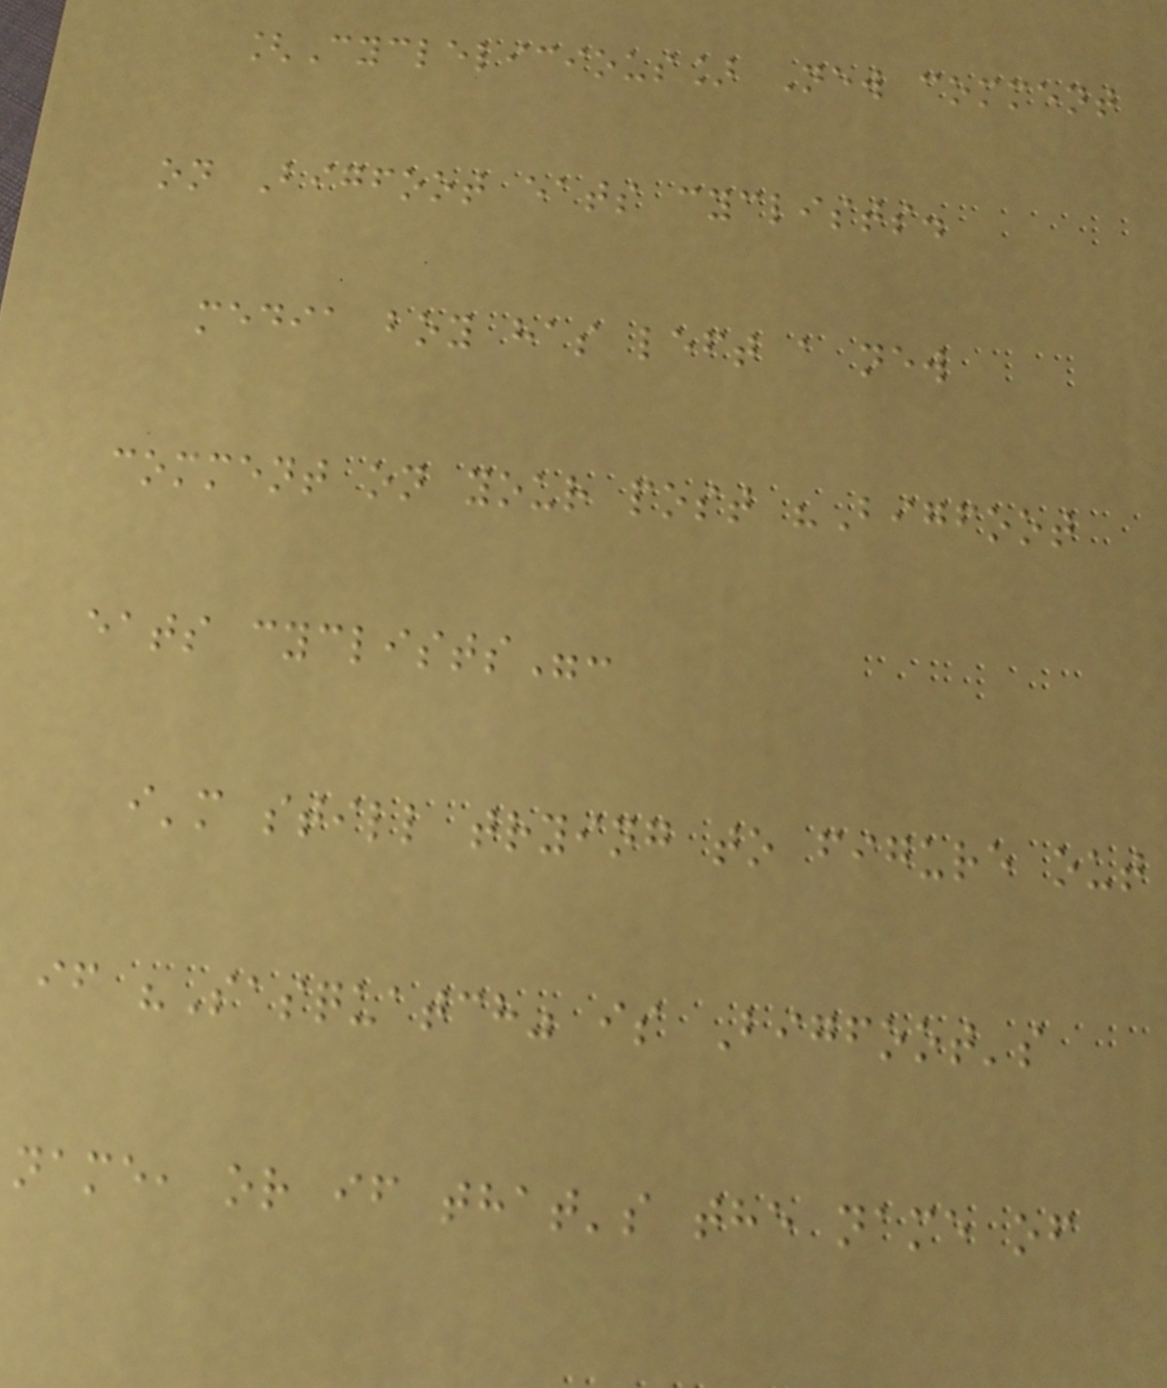[Cyclelicious] New comment
on Bigfoot eats cyclists.
media boy has left a new
comment on your post "Bigfoot
eats cyclists":
i'm still trying to figure out
if "Sasquatch" is Bigfoot's
name, or if that's the name of
